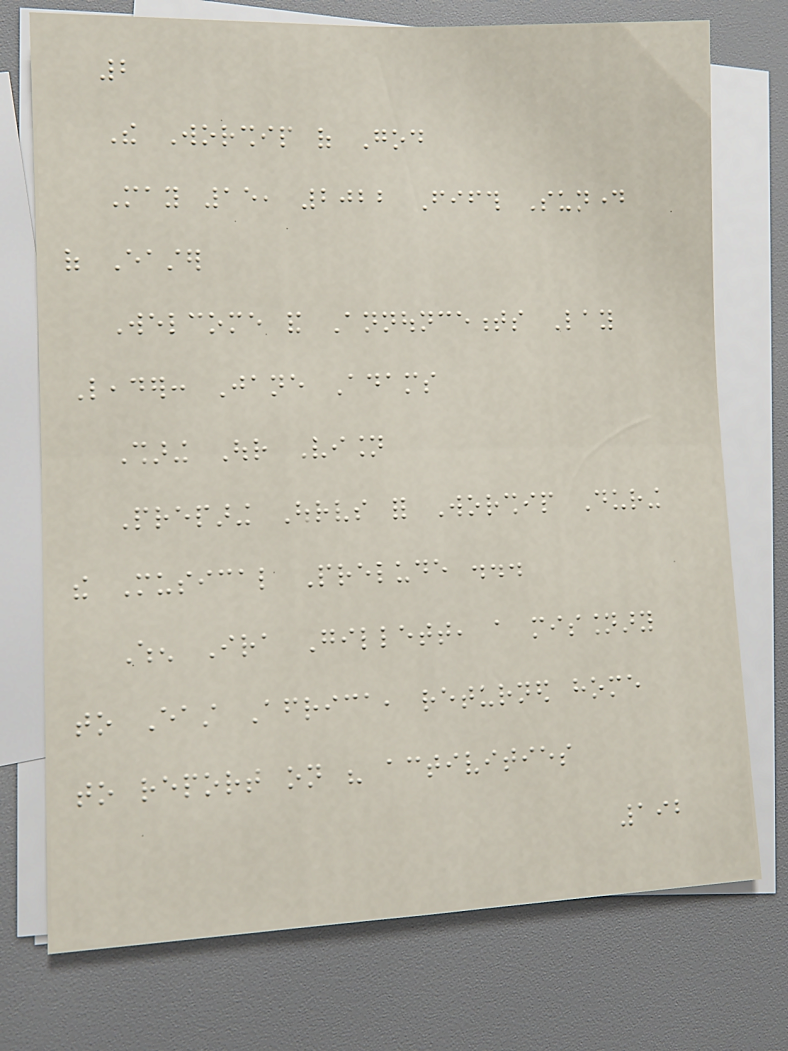2
The Worship of God
May 15, 2022 Fifth Sunday
of Easter
Welcome and Announcements Lay
Leader: Jane Adams
Sharing Our Vision
Preparing Ourselves for Worship During
the Musical Prelude ...
When Ira Gillett, a missionary
to East Africa, returned home
to report on his activities
192
